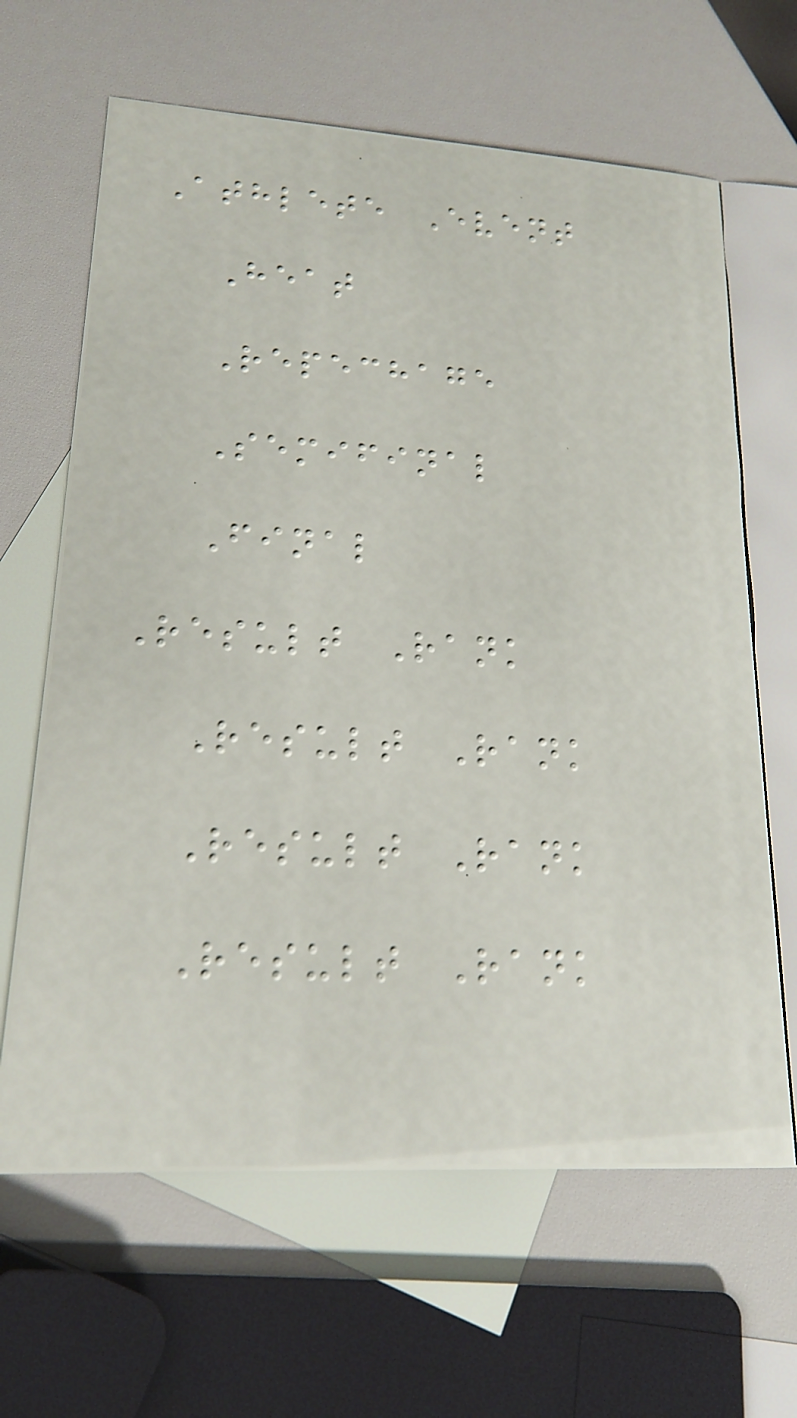Athlete Event
Heat
Repechage
Semifinal
Final
Result Rank
Result Rank
Result Rank
Result Rank
